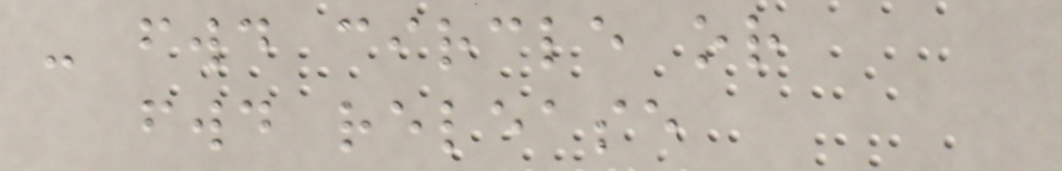- fwd circle or
fwd release
